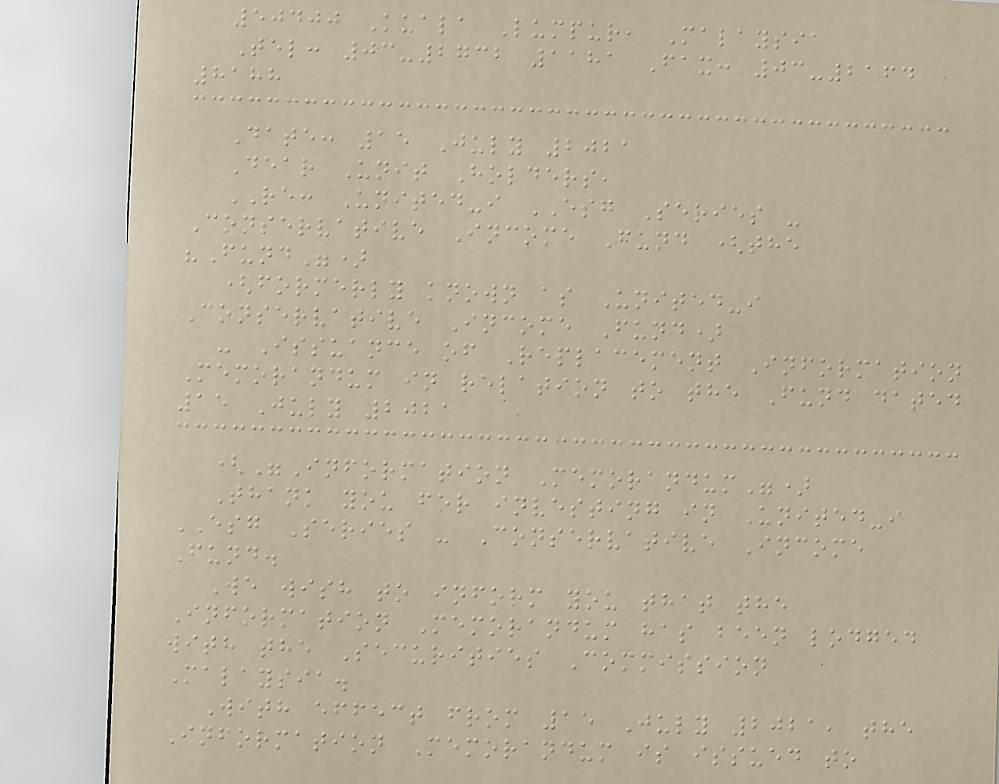50400 Kuala Lumpur, Malaysia
Tel: 03-2732 1181 Fax: 03-2164
8188
Date: 15 July 2021
Dear Unit Holders,
RE: United-i ESG Series -
Conservative Income Fund (the
"Fund")
(formerly known as United-i
Conservative Income Fund)
- Issuance of Replacement Information
Memorandum in relation to the Fund dated
15 July 2021
("Information Memorandum")
Thank you for investing in United-i
ESG Series - Conservative Income
Fund.
We wish to inform you that the
Information Memorandum has been lodged
with the Securities Commission
Malaysia.
With effect from 15 July 2021, the
Information Memorandum is issued to
